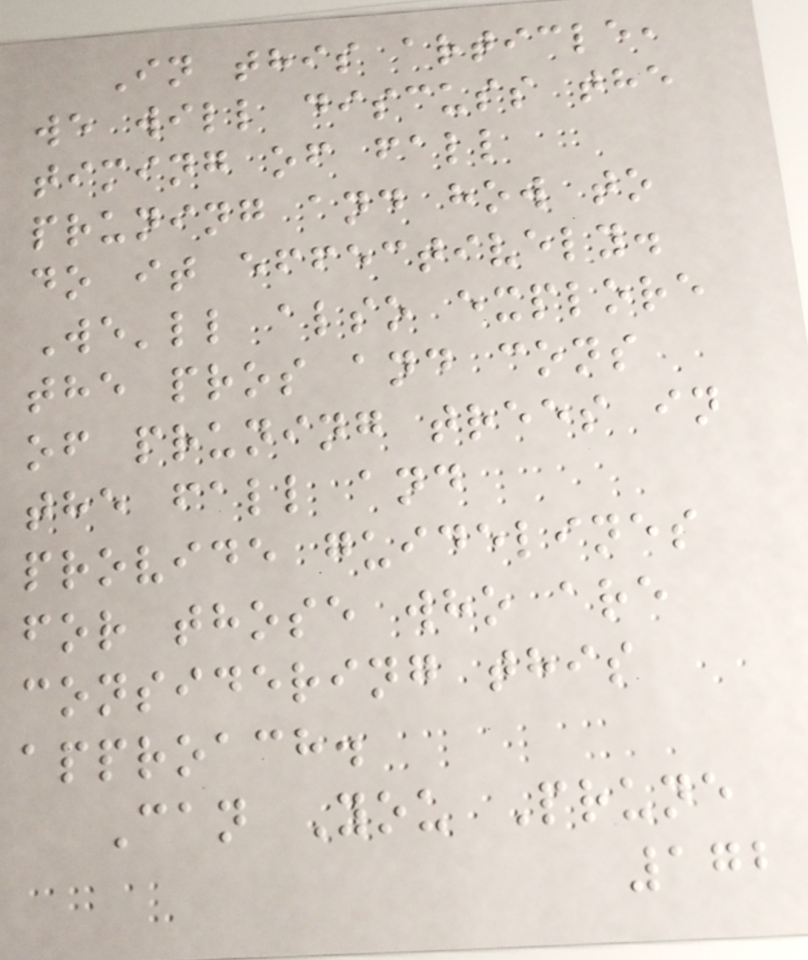In this article,
we will discuss the
timing of fall
pruning and how to
do it effectively.
We'll also explore
the pros and cons
of pruning trees in
the fall and
provide guidelines
for those who are
considering this
approach.
Can You Prune
172
